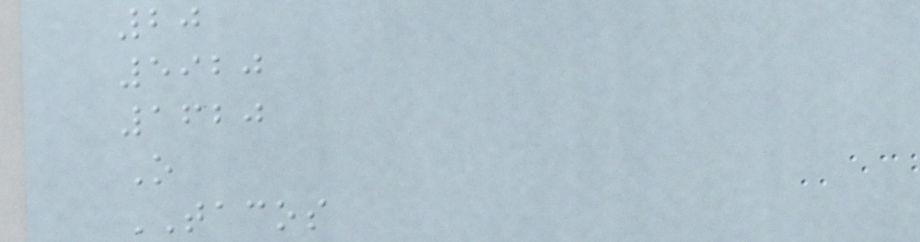20
5920
1620
O
TACOS
